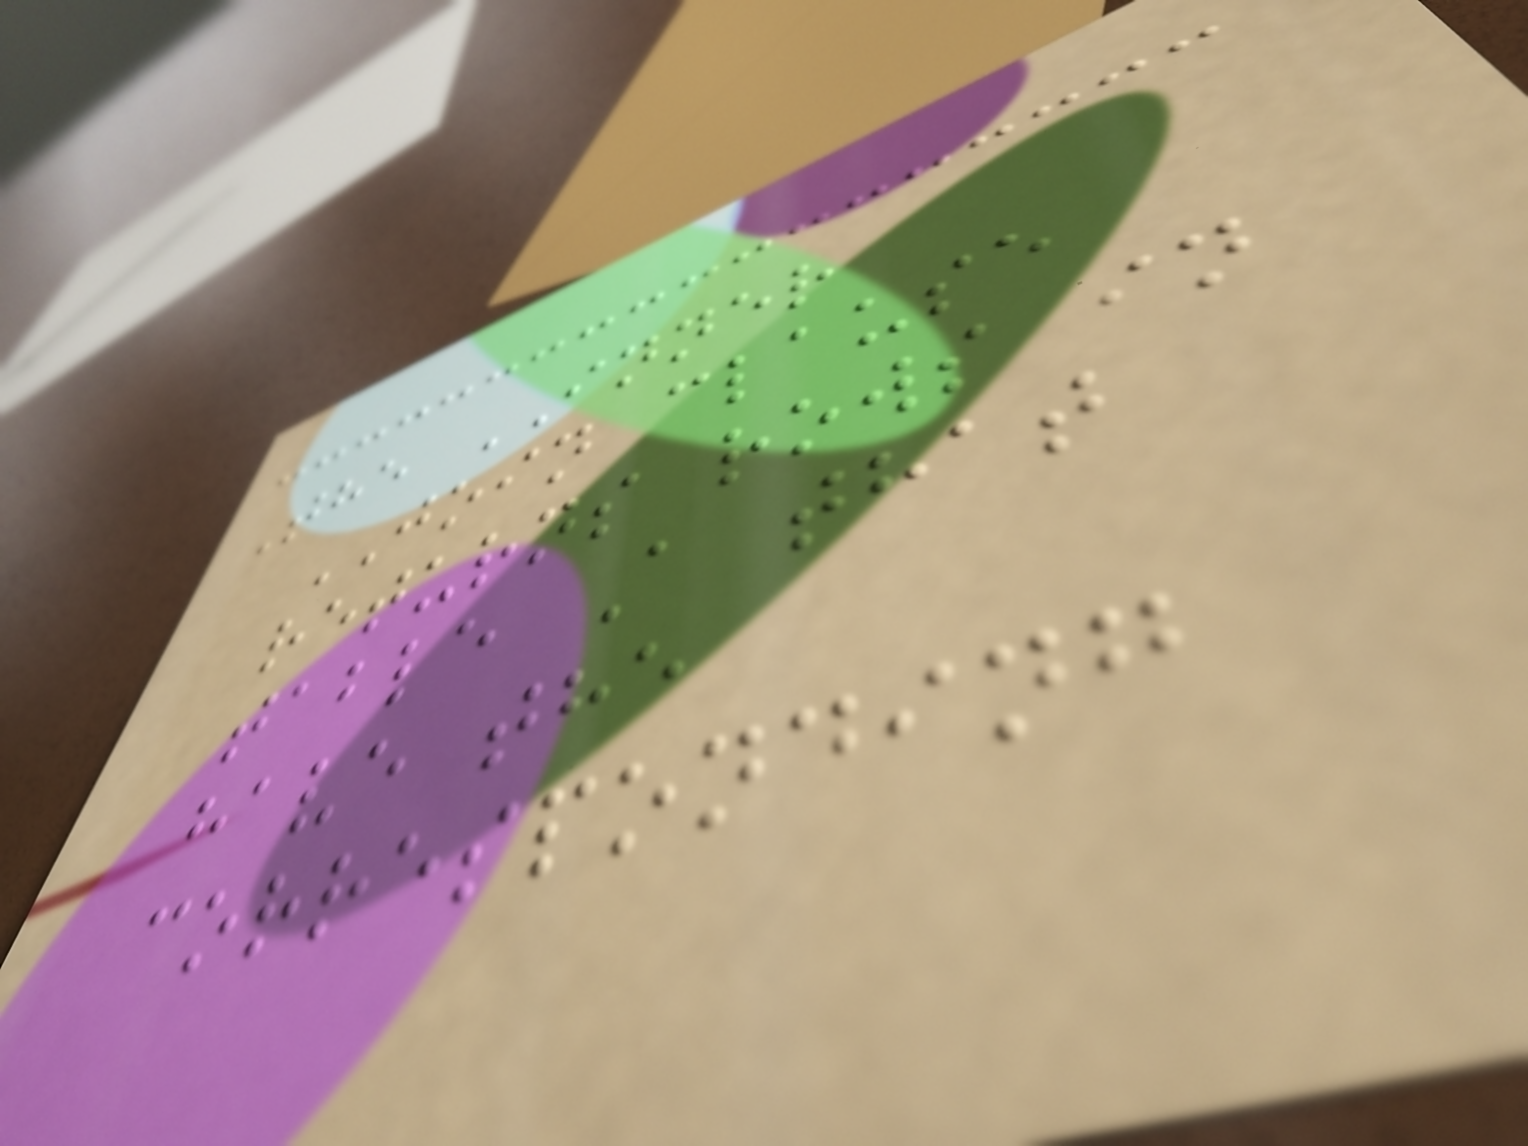The INNER
JOIN clause
returns rows in
table A that
have the
corresponding
